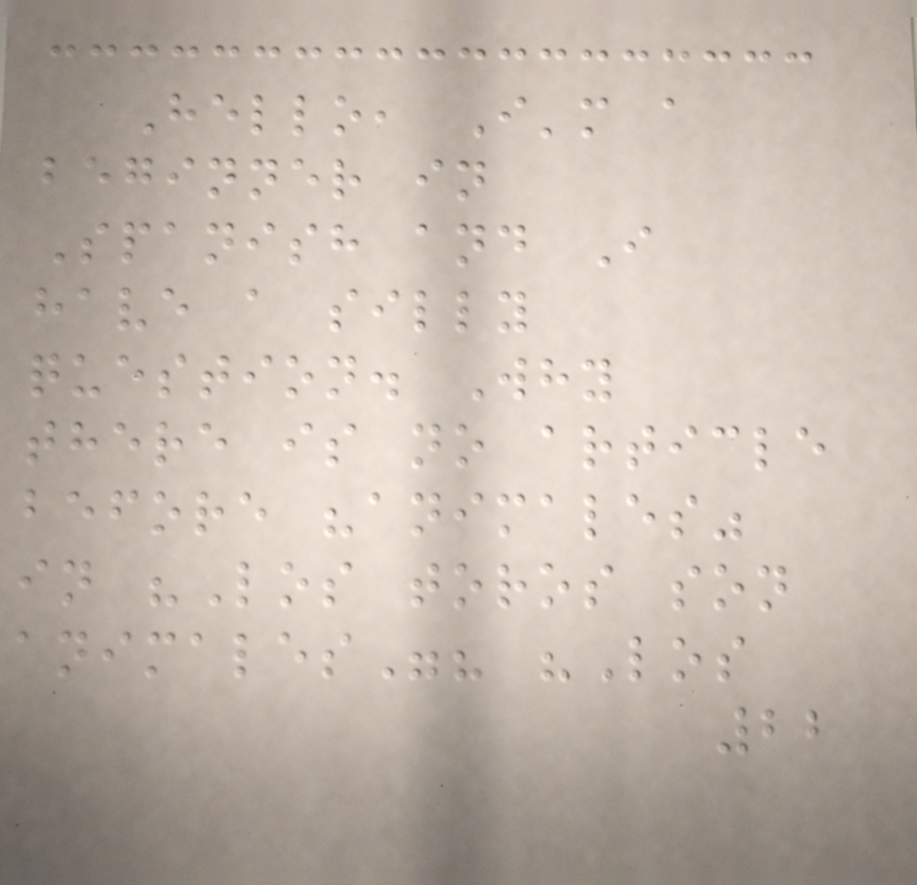Hello, I'm a
beginner in
Spanish and I
have a silly
question. Why
there is no article
before "animales"
in "Los toros son
animales"? "Los
22
